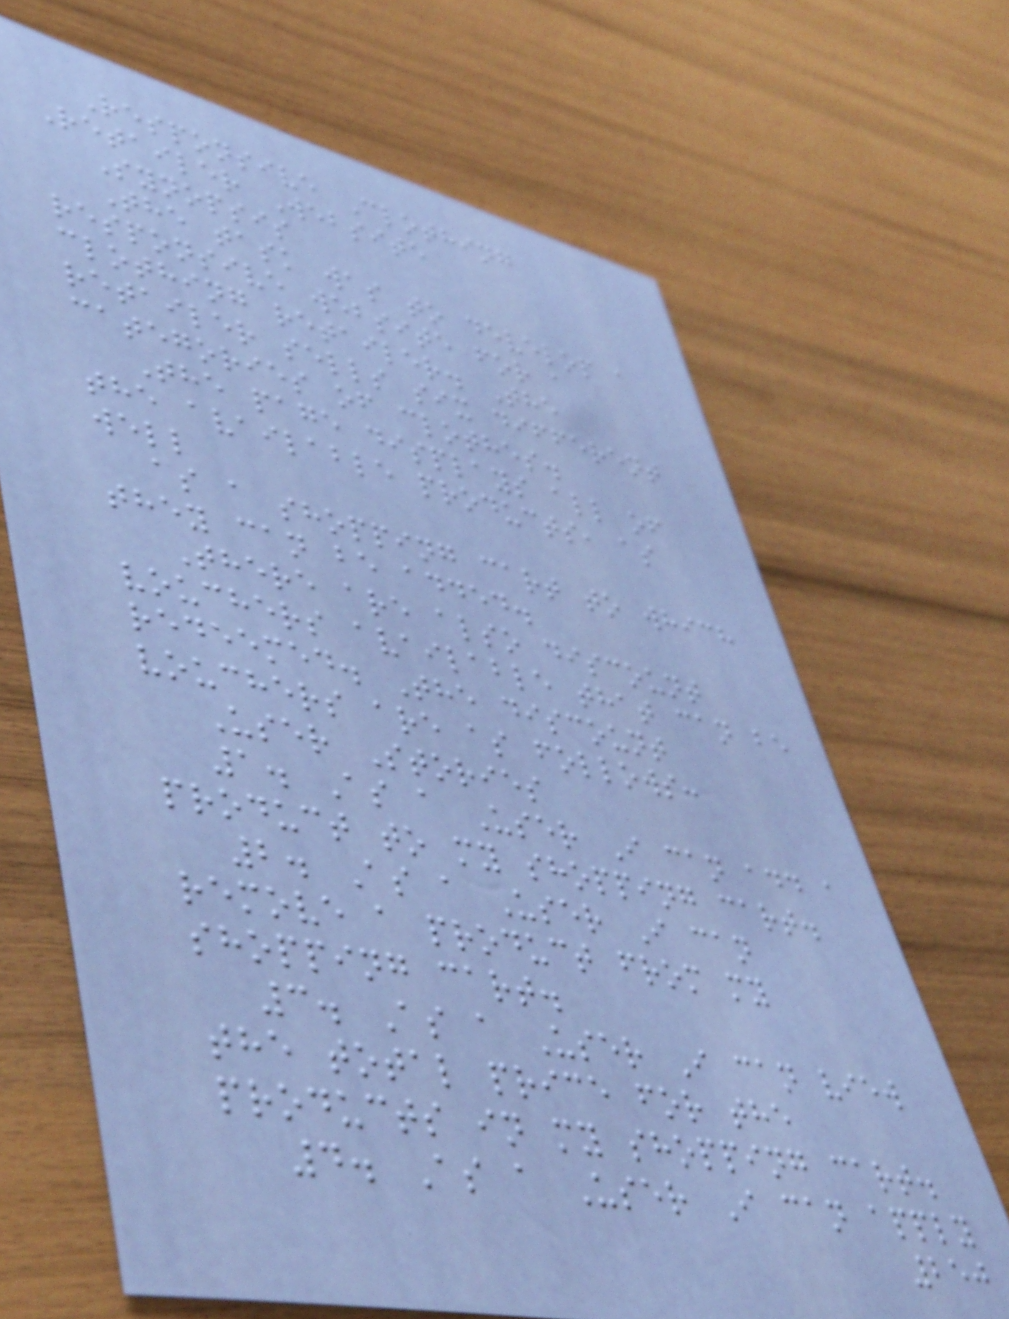Responsive Clothing
Retailer Website
Synopsis
The task was to develop a
responsive website for a
clothing retailer. The
retailer sells six different
categories of clothes.
The page displays all of
the available products, as
well
as a shopping cart to which
they can be added.
There are also discount
vouchers available that can be
redeemed. The discount
vouchers are as follows:
User Stories
1. As a User I can add a
product to my shopping cart.
2. As a User I can
remove a product from my
shopping cart.
3. As a User I can view
the total price for the
products in my shopping cart.
4. As a User I can apply
250
